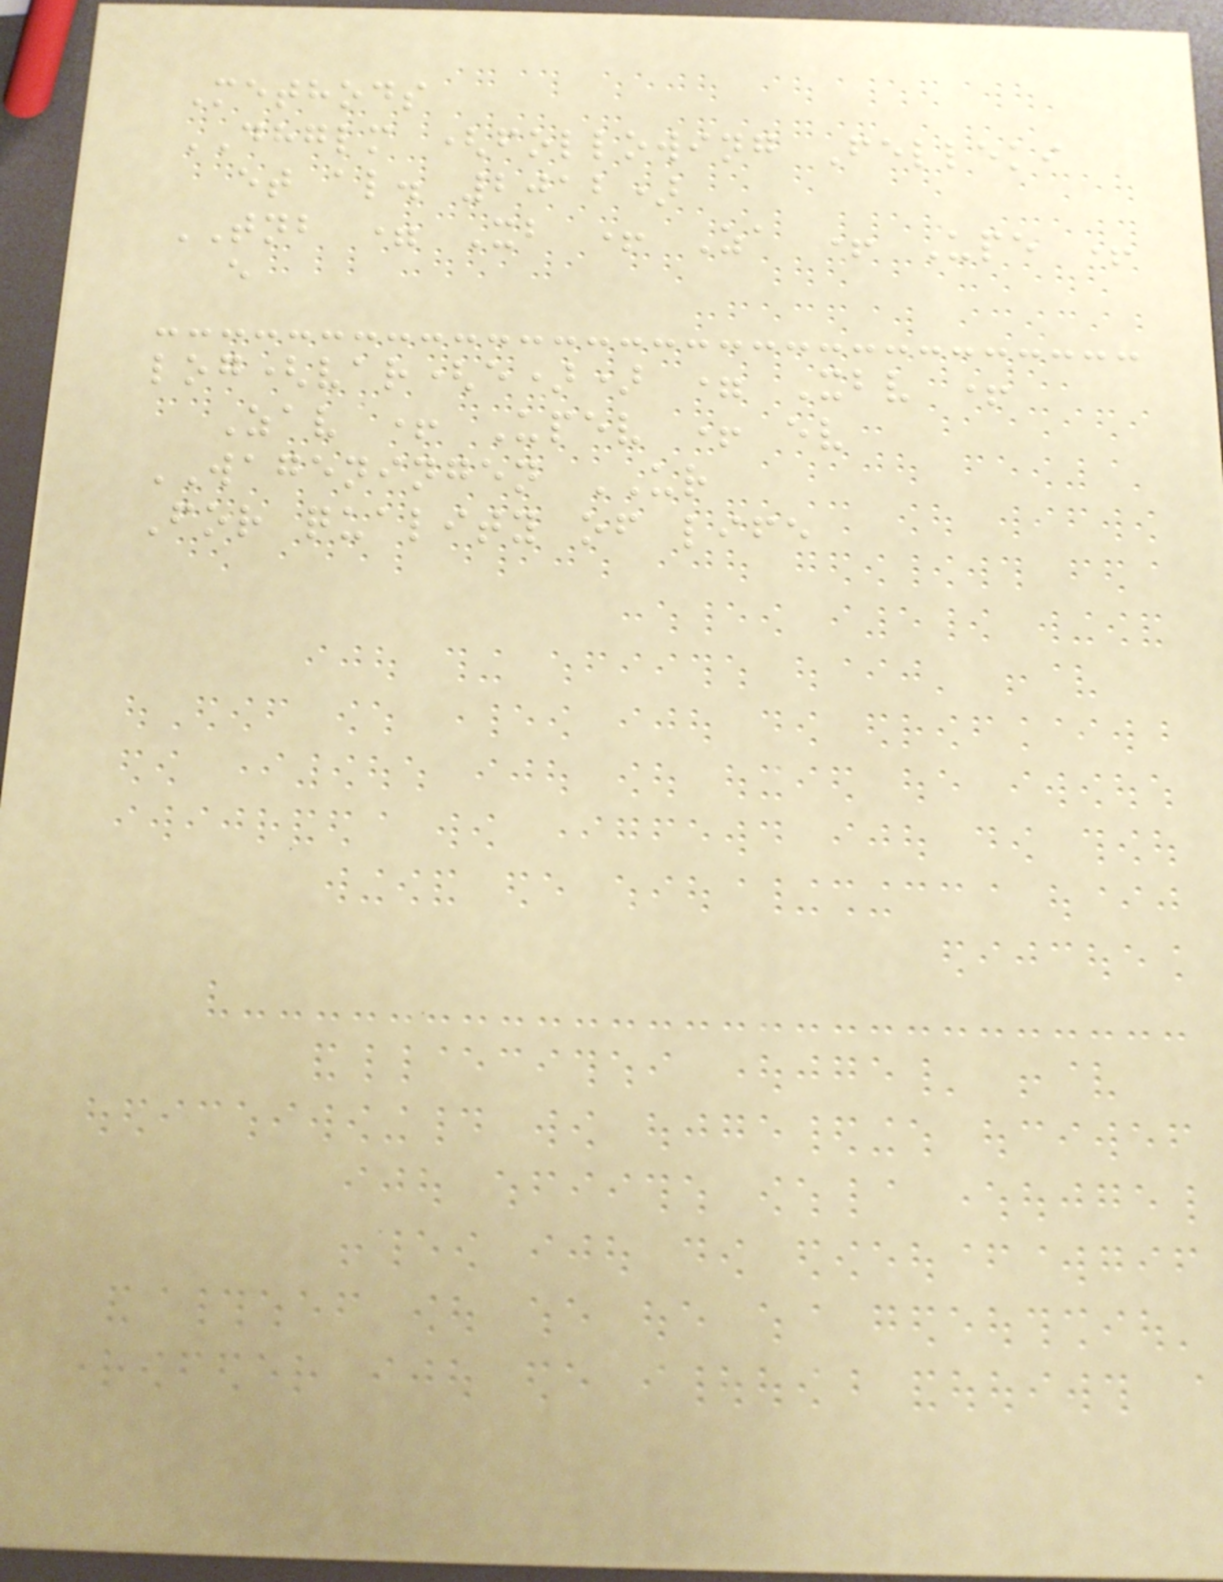Methods
DHGLM (following Felleki
et al. 2012)
TNB = Xb + Za + Upe +
e
log(var(e)) = Xbv +
Zav + Upev + ev
WAGENINGEN UR
For quality of life
